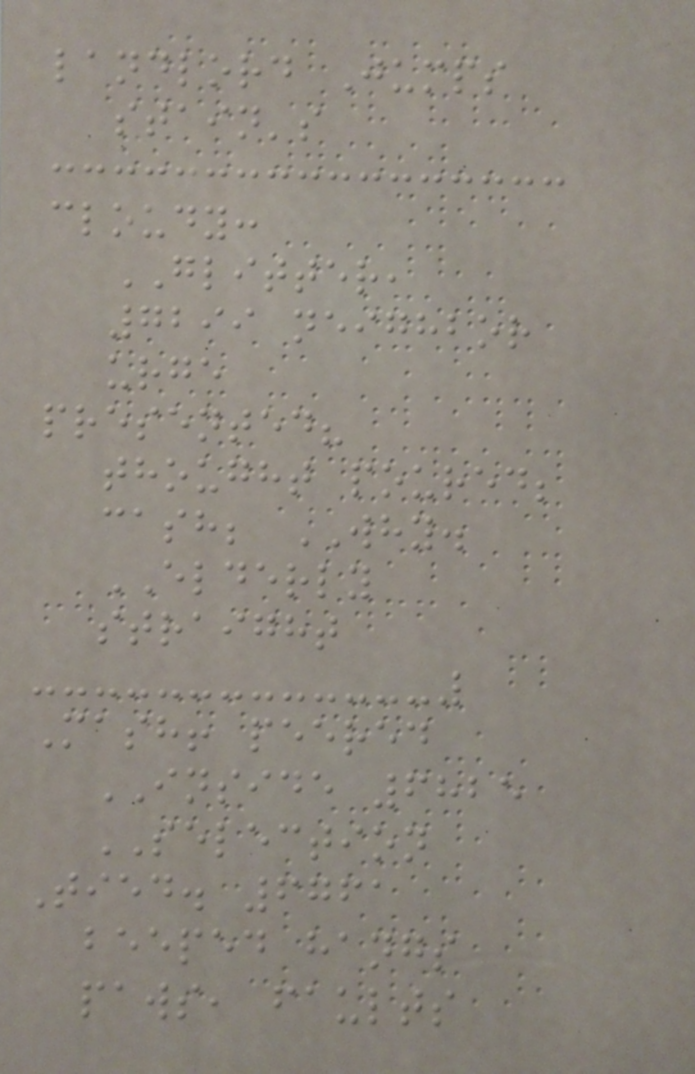landlord Jumps
stain's
cloudy:
GLITTER,
7299 neighbor
urge
presented?
thought poured;
cash; WHY.
ELDERLY
straight
Mash! peered
INSIDE 6825
SELECTION
Tied. 6761
beeped hangs
paws, faults
